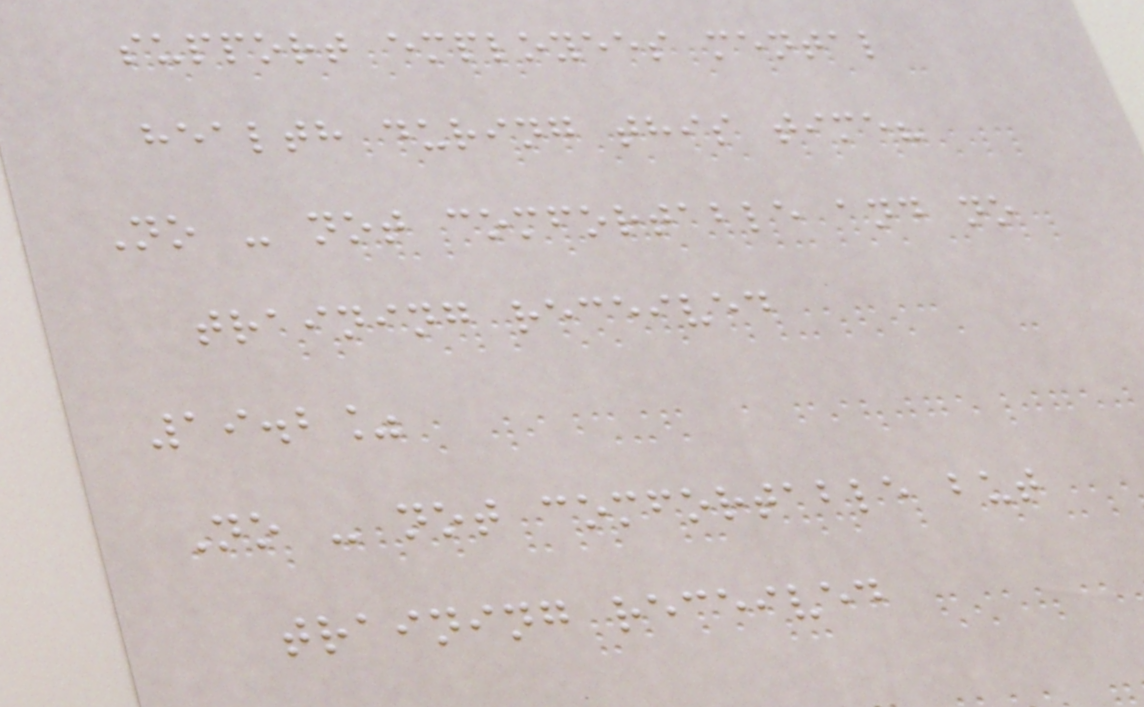support employees mental
health during this time?
No - not comfortable and no
training received
19.2%
No - not comfortable but
training received
